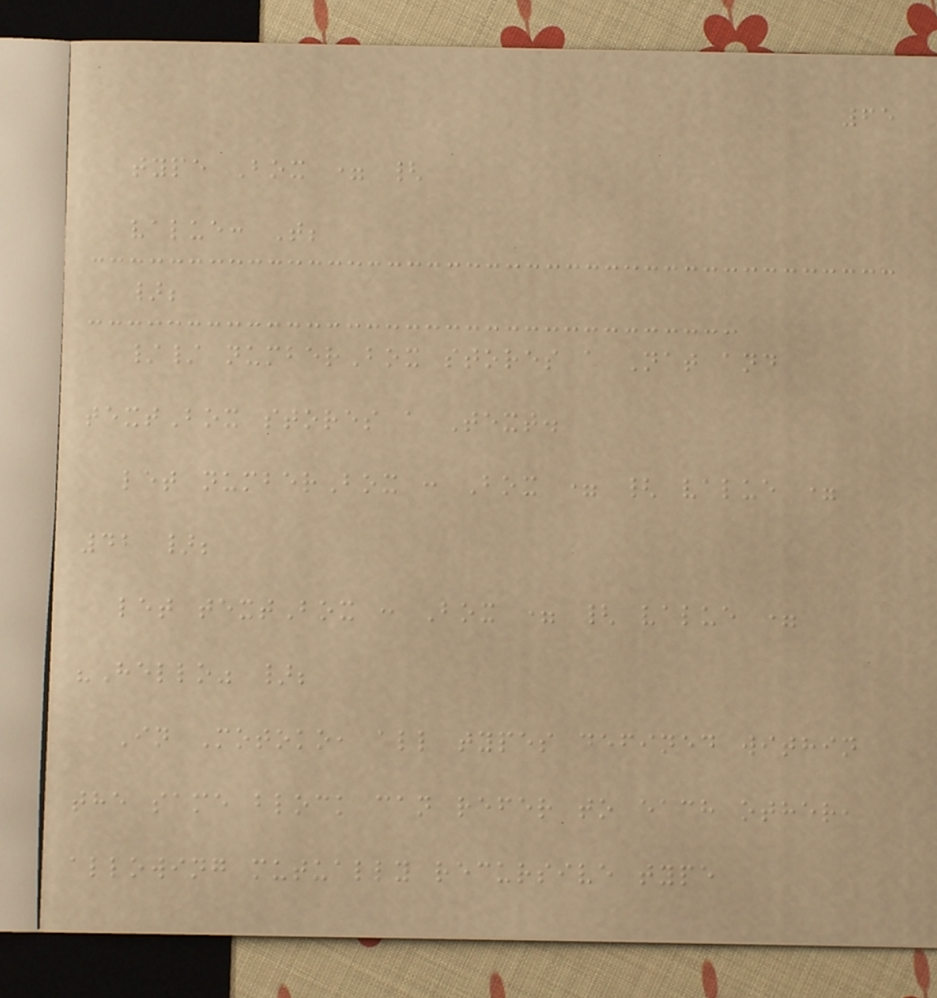65
type Box = {
value: T;
};
// numberBox stores a Nat and
textBox stores a Text.
let numberBox : Box = { value =
42 };
let textBox : Box = { value =
"Hello" };
In Motoko, all types defined within
the same block can refer to each other,
allowing mutually recursive type
